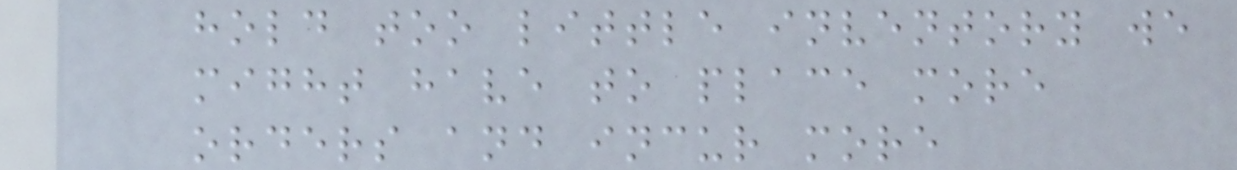hold too little inventory we
might have to place more
orders and incur more
